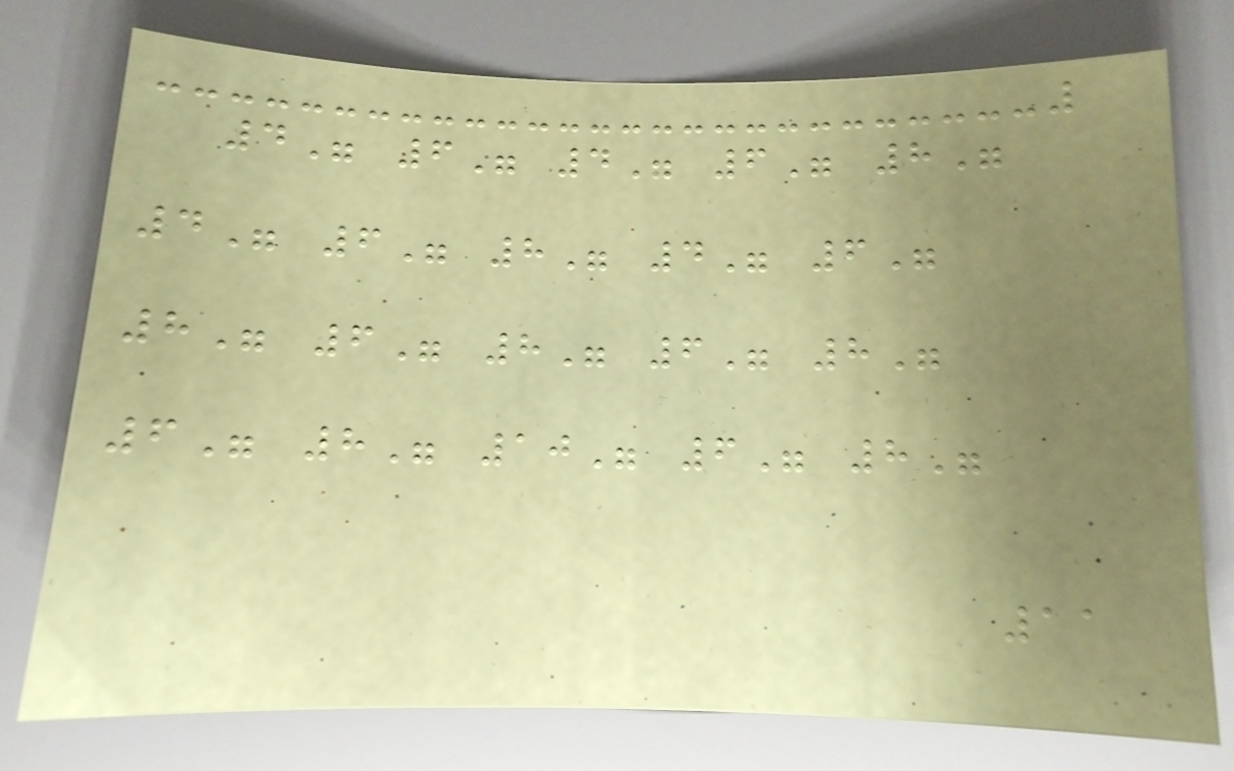4" 6" 4" 6" 8"
4" 6" 8" 4" 6"
8" 6" 8" 6" 8"
6" 8" 10" 6" 8"
11
